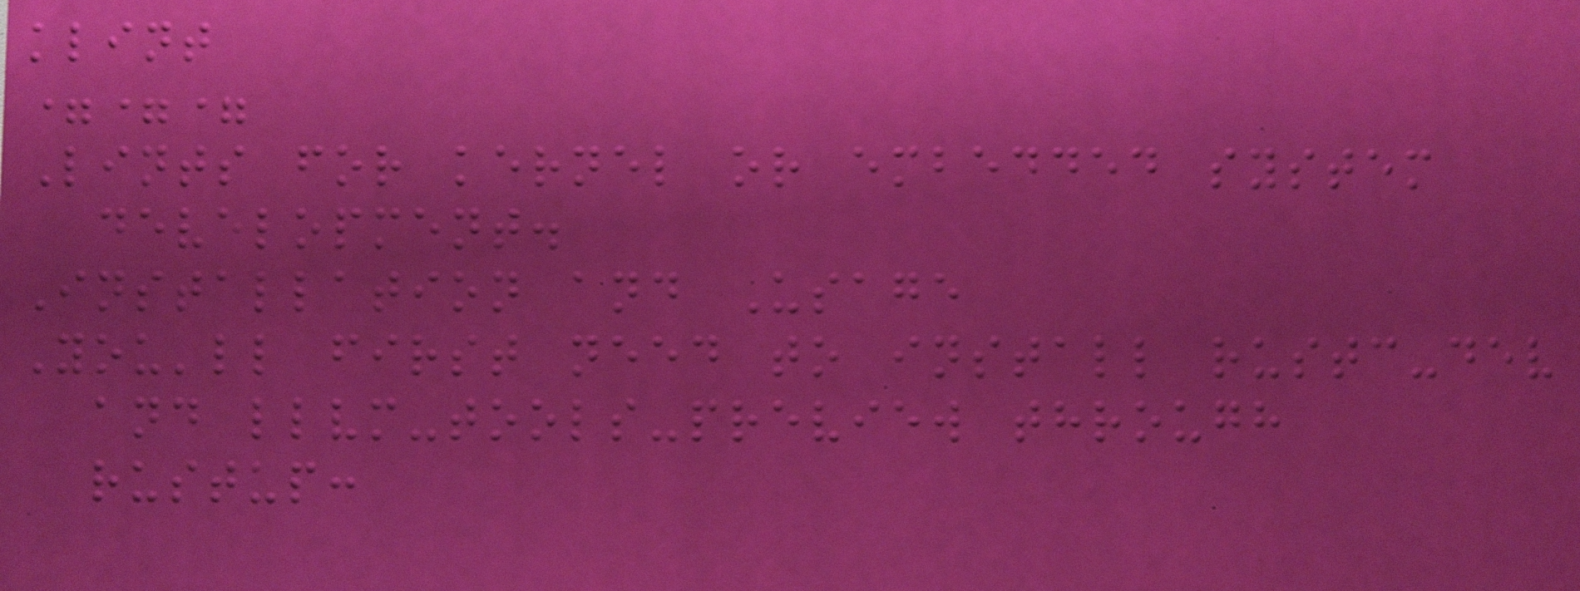klint
===
Lints for kernel or embedded system
development.
Installation and Usage
You'll first need to install rustc-dev
and llvm-tools-preview through
rustup:
